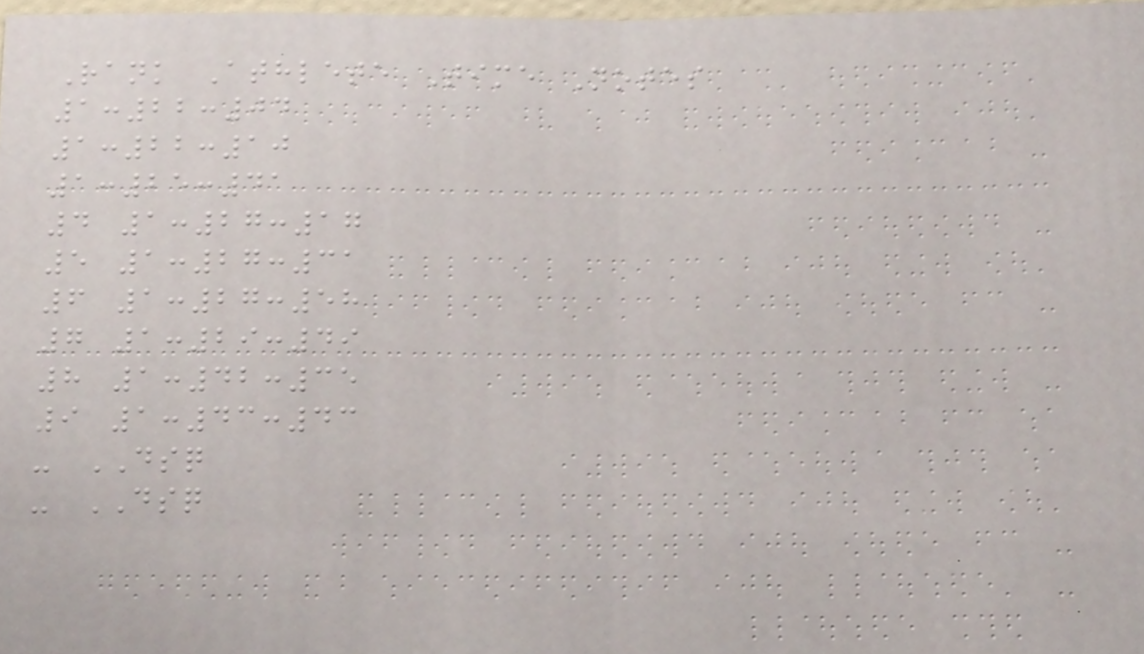Rank Athlete Time Notes
1:22:04
1:22:10
1:25:41
4 1:27:17
5 1:27:31
6 1:27:58
7 1:29:49
8 1:42:35
9 1:43:43
- DSQ
- DSQ
